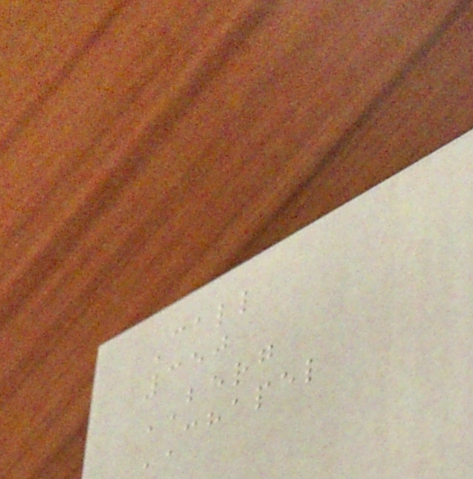Call
350
BERG
CHAPEL
